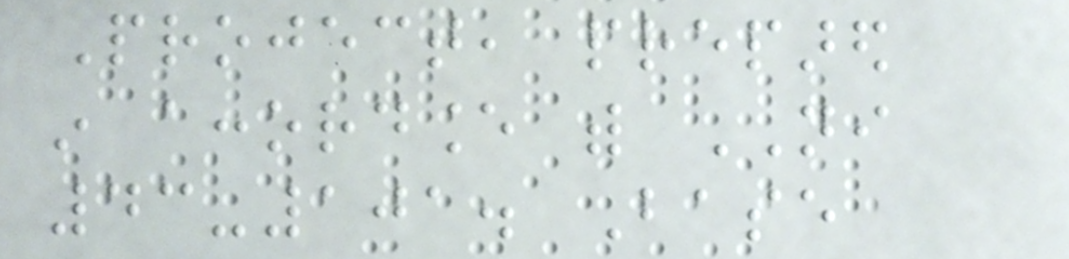Project, prepared
in accordance with NI
43-101. Base
